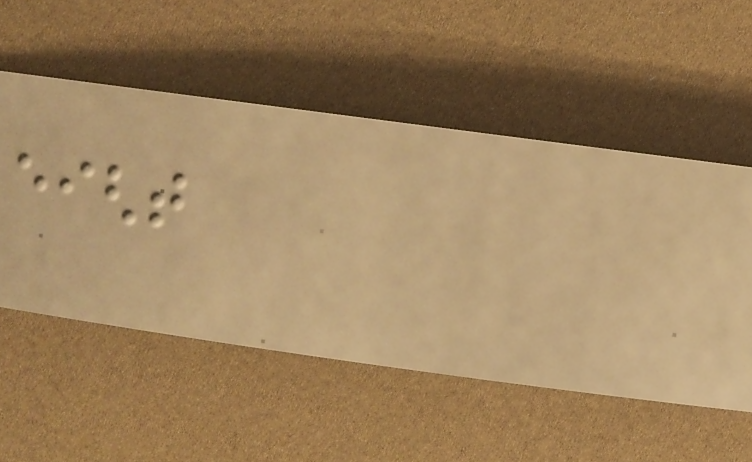eight
